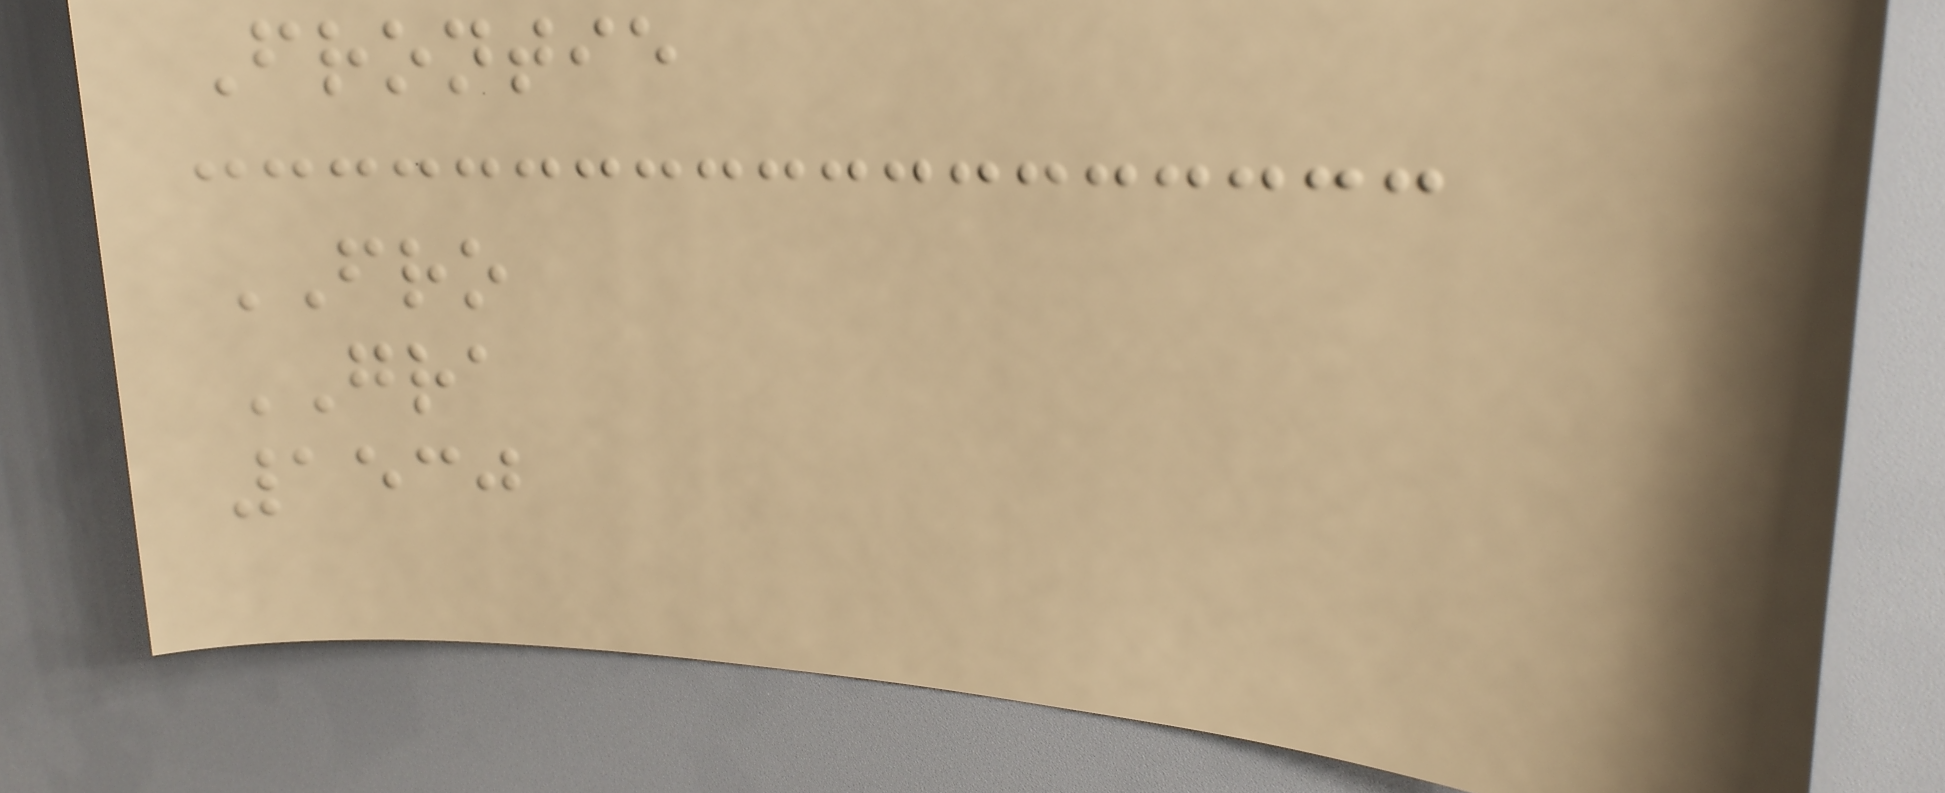Frontie
FRO
GRA
1530
